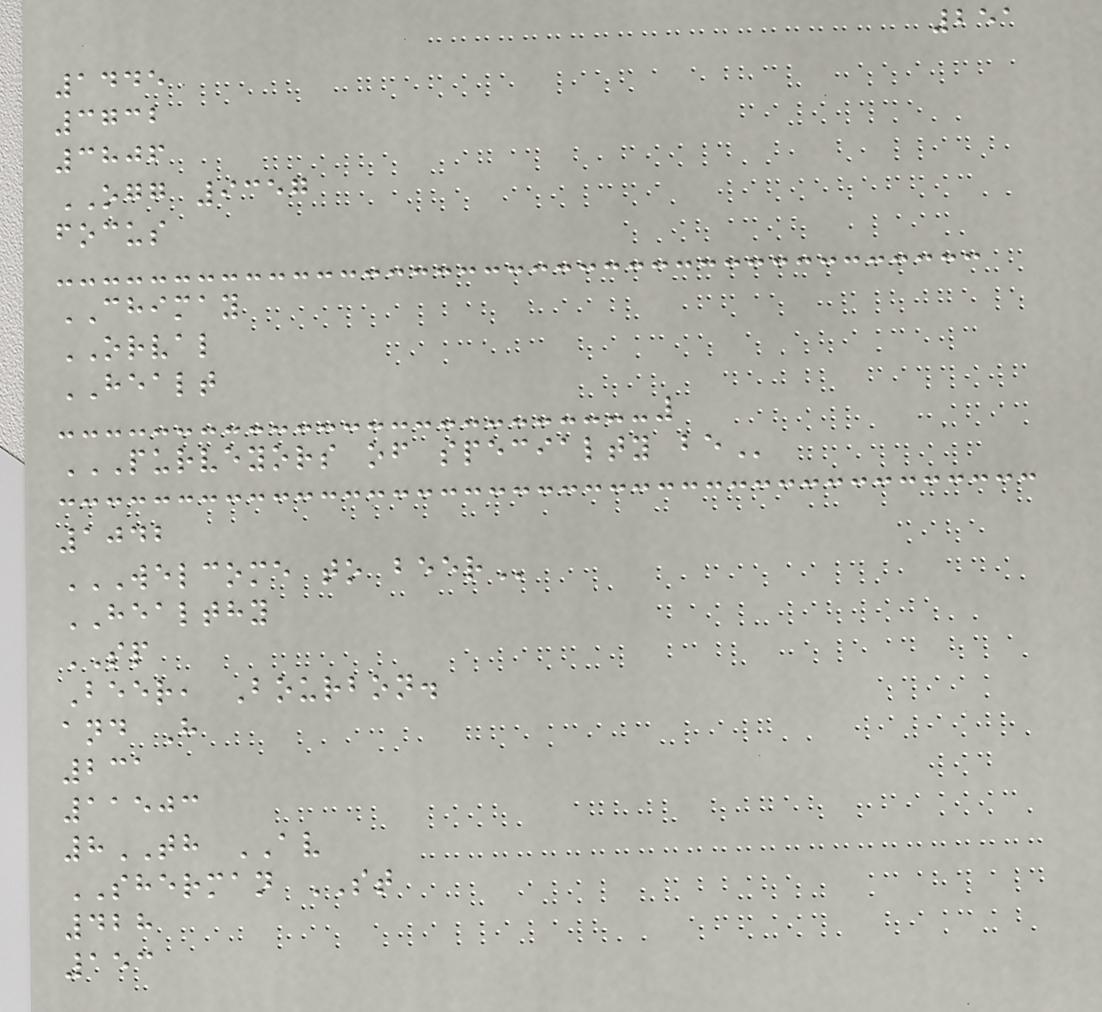251
1445
3732
3806
OGG 9357
focus
CHIMAY
ORVAL
HEALT
PURVEYORS OF SPECIALTY BE
1042
WELCOME TO BEER
HEALTHY
SP
Beer, Bourbon.
and H
231
11503
8TH AV
SHERMAN ST
428
153
